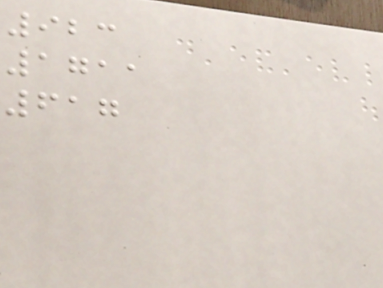923
1711
617
